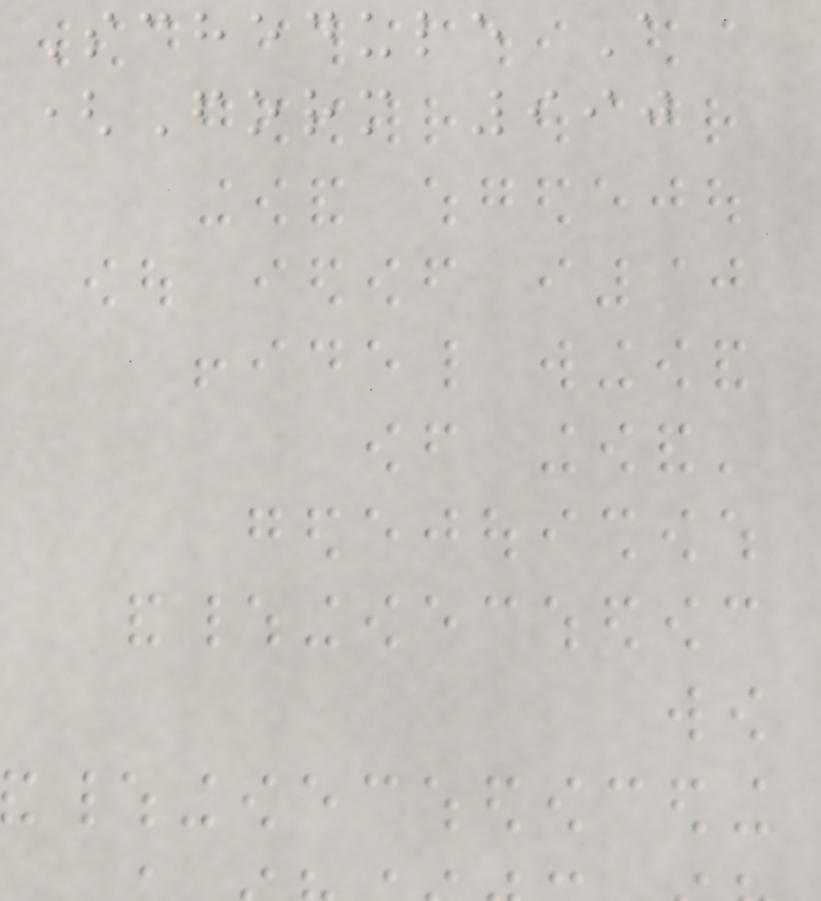Schedule A
(Form 990
